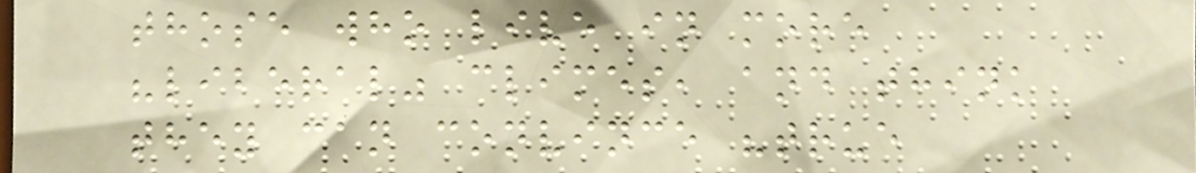those who live in more
"liberal" climes, and think
they can convince "true
